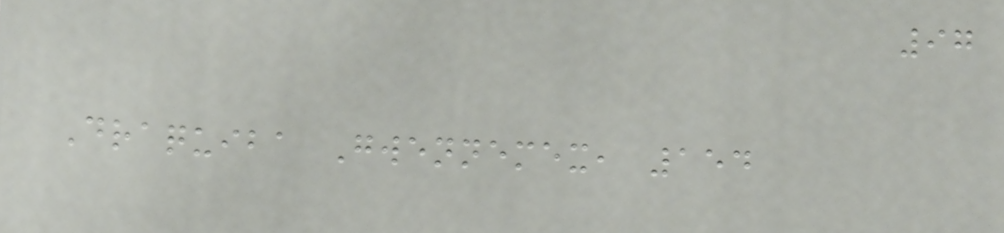97
Draquiba Gwennemex, 154
